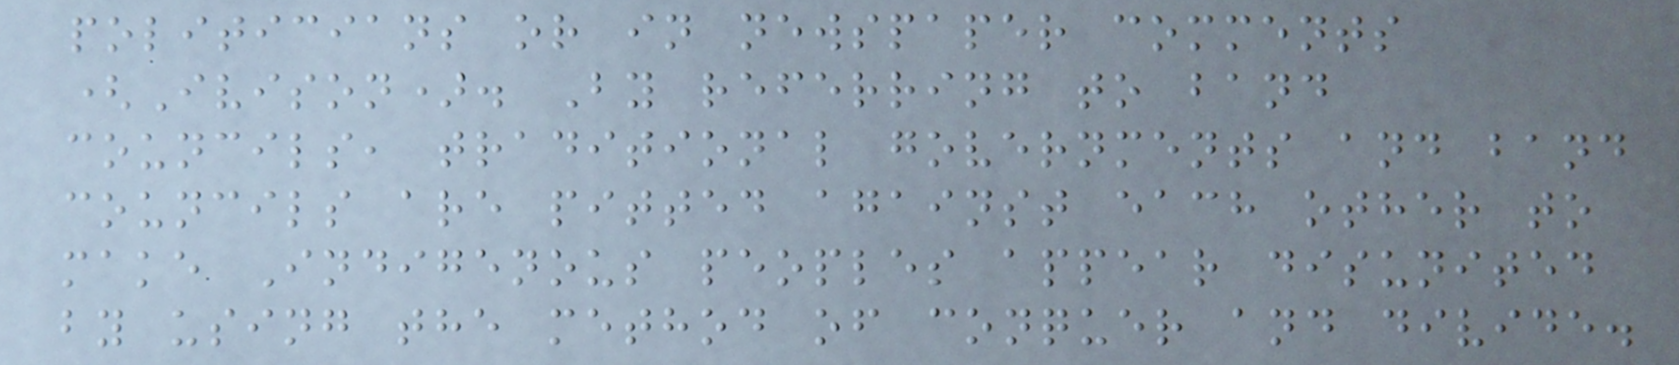politicians or in newspaper comments
(Ivison). By referring to band
councils, traditional governments and band
councils are pitted against each other to
make Indigenous peoples appear disunited
by using the method of conquer and divide.
